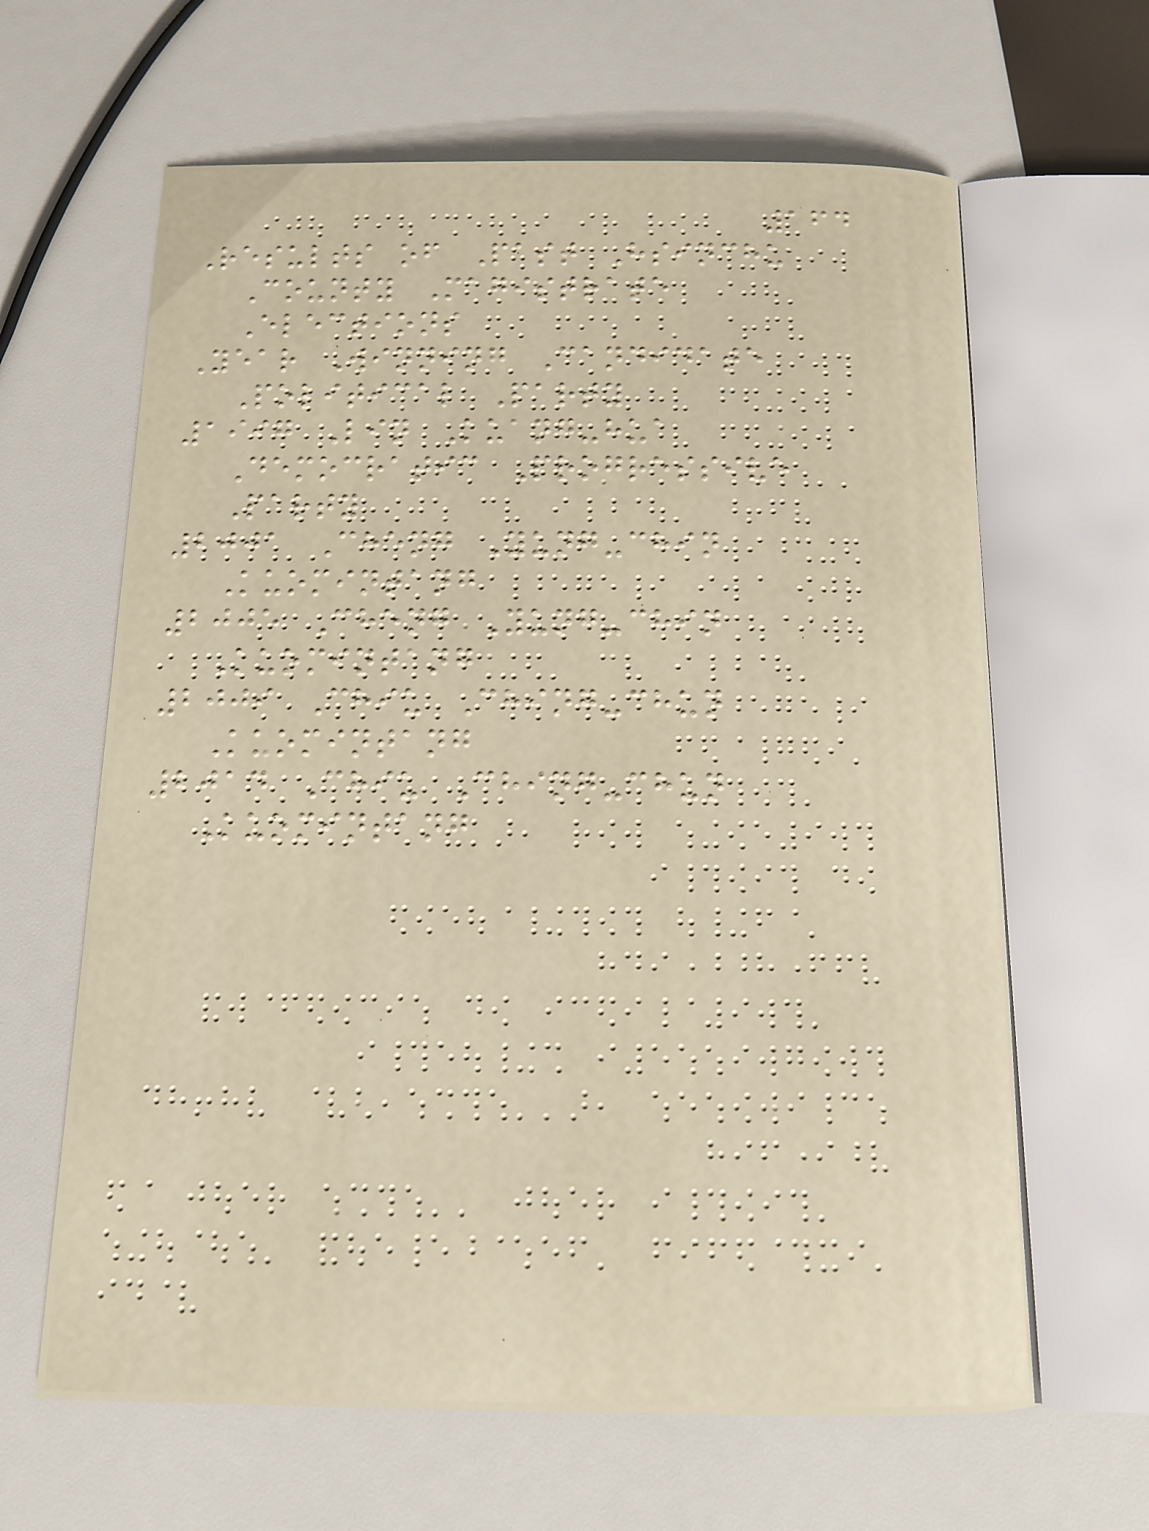164
Results of Past Hsinchu
County Magistrate
Elections
Year Winning Candidate
Political Party
1997 Lin Kuang-hua
Democratic Progressive
Party
2001 Cheng Yung-chin
Kuomintang
2005 Cheng Yung-chin
Kuomintang
2009 Chiu Ching-chun
Kuomintang
2014 Chiu Ching-chun
Kuomintang
